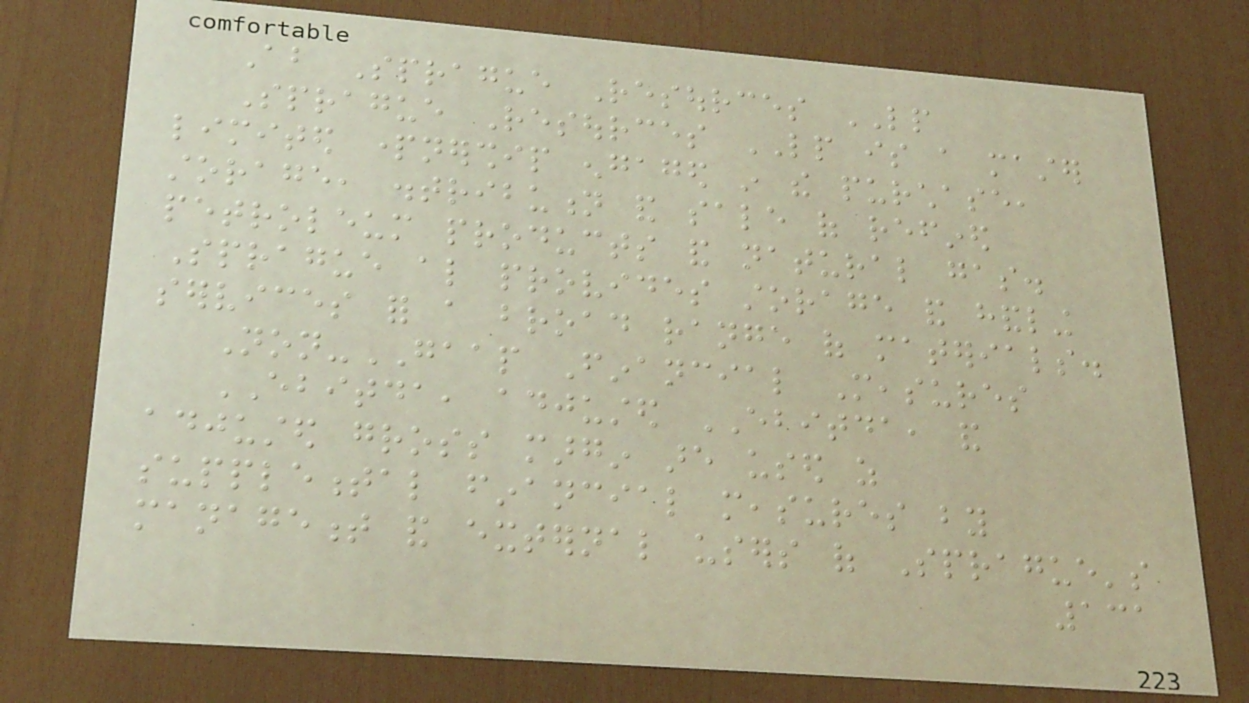About Sprague Resources LP
Sprague Resources LP is a master
limited partnership engaged in the purchase,
storage, distribution and sale of refined
petroleum products and natural gas.
Sprague also provides storage and handling
services for a broad range of materials.
Non-GAAP Financial Measures
EBITDA, adjusted EBITDA, and
adjusted gross margin are used as
supplemental financial measures by
management and external users of Sprague's
131
